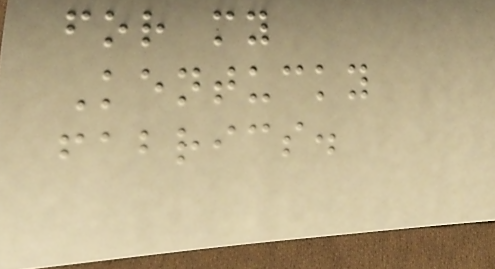for my
Kentucky
fabrics.
